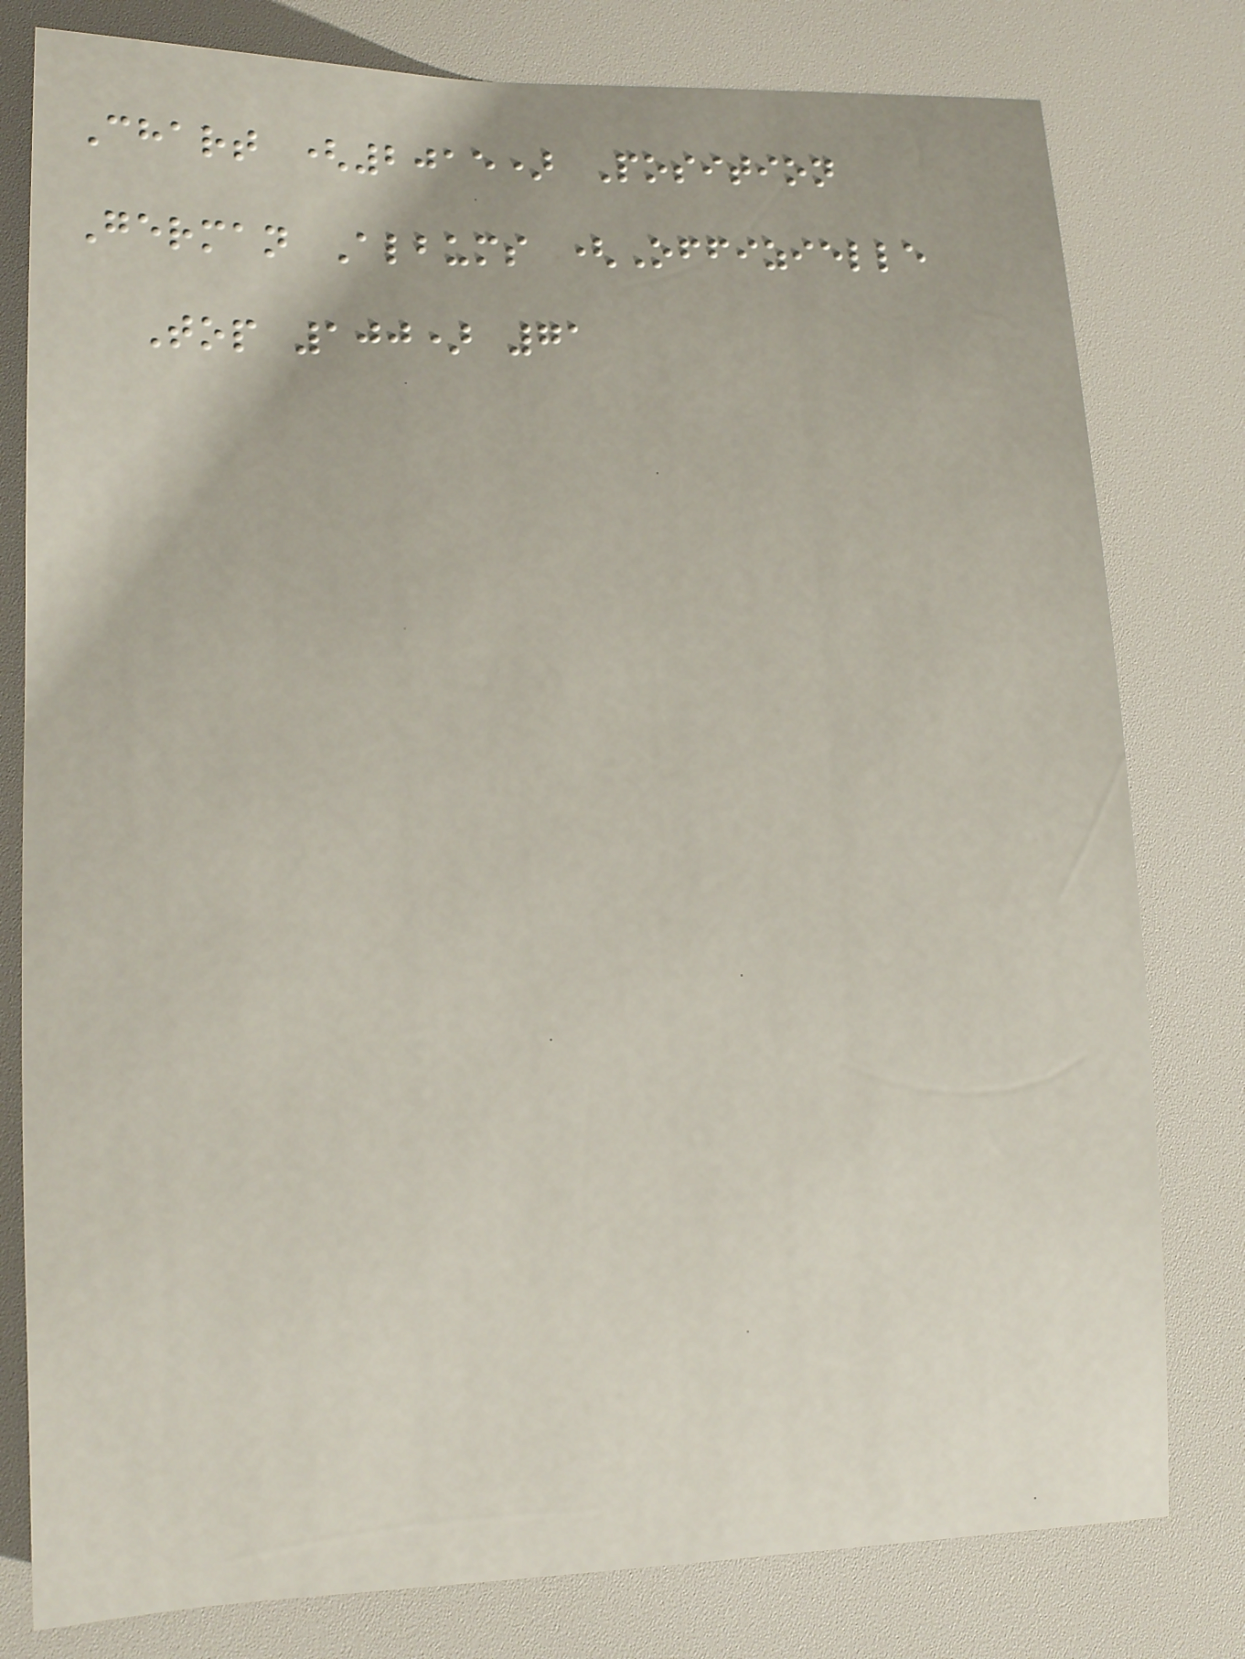Chart (2015) Position
German Albums (Offizielle
Top 100) 71
